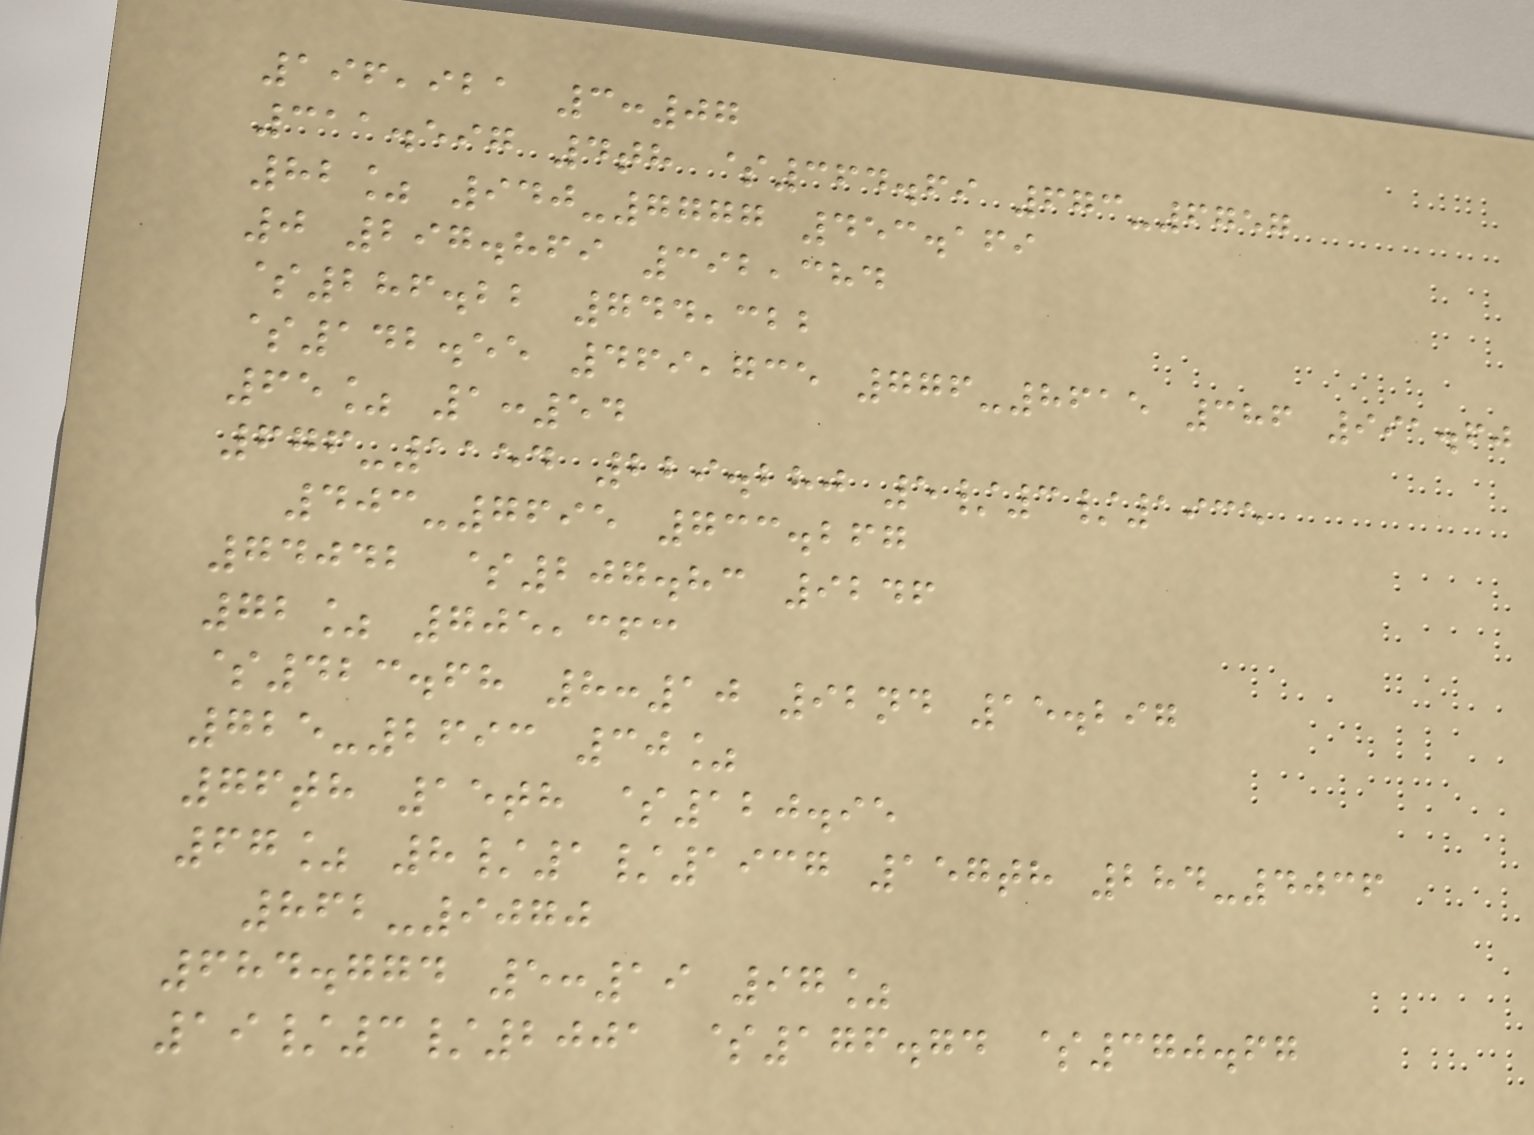196,921 3:07
311.597 4th $364.69 673-6757
82% 940-7777 453.169
0 297.869 392,384
$286.22 744,322
$142.55 469,735 776-8615 386 991.60
65% 1:54
676-1154 229.280 5/3/1935
403-7695 733.267
74042 $207.83 9246
72% 705,363
$423.68 8:10 92nd 15.297
725-2693 30%
76th 15th $120.95
67% 8/1/1937 157th 284-4036
862-9070
684.774 5:19 97%
19/3/2001 $176.74 $370.67
